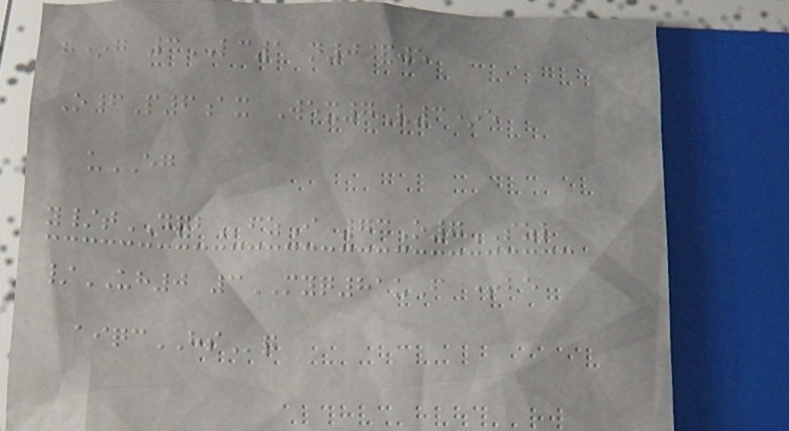h*g 3LC1 n0&we
O6P6ax Wex7V3*e
uEG
y/tDQBfzI 73O7SZL
/UH0 3MYQ81uF +be
aiqcHSq
